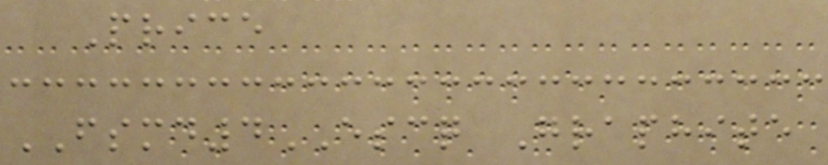Price
FSMD4ESCQ Graphite
